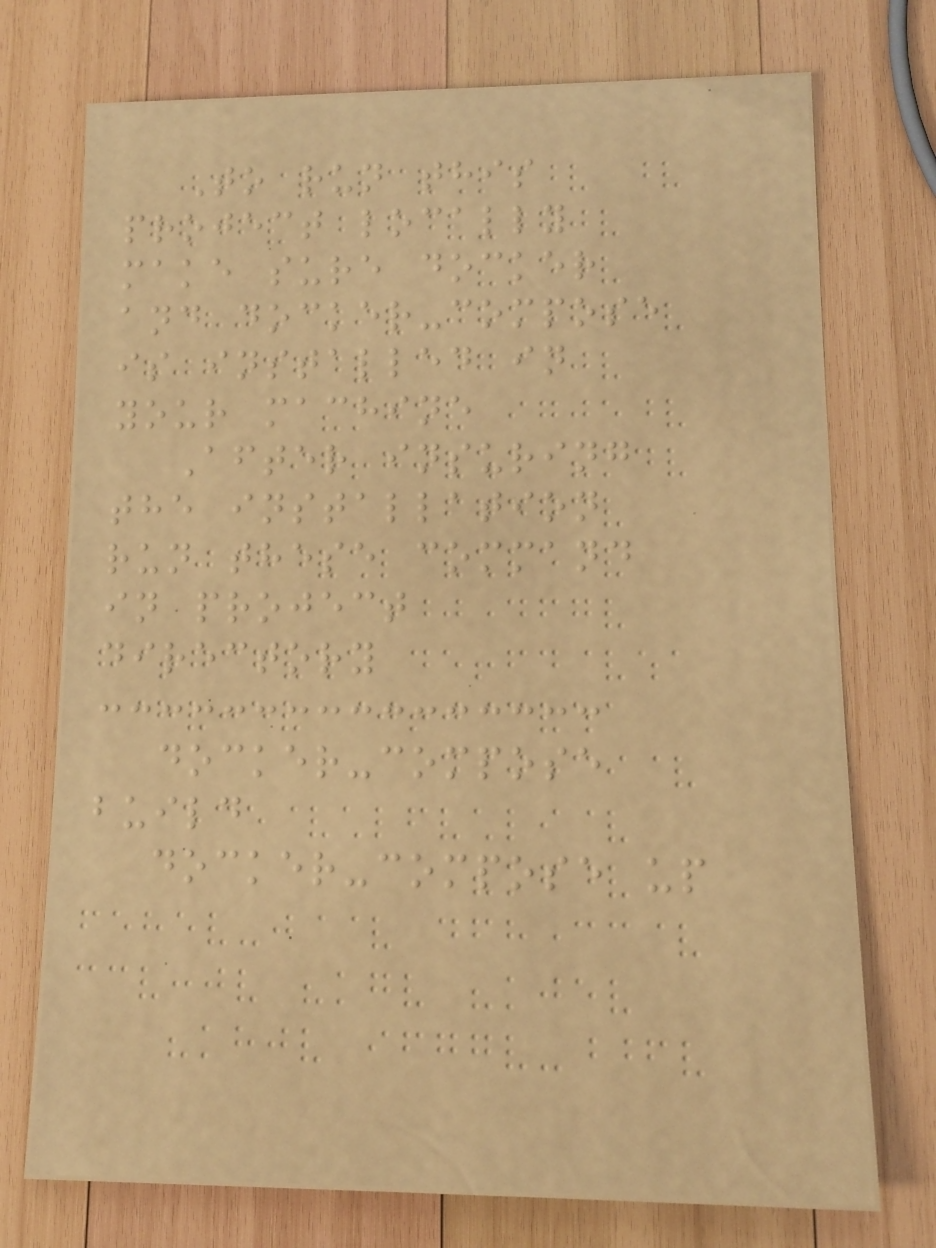To run this
project locally
make sure docker
and docker-compose
is installed in
your machine
After insuring
the installation
run these command
in project
directory
docker-compose
build
docker-compose up
